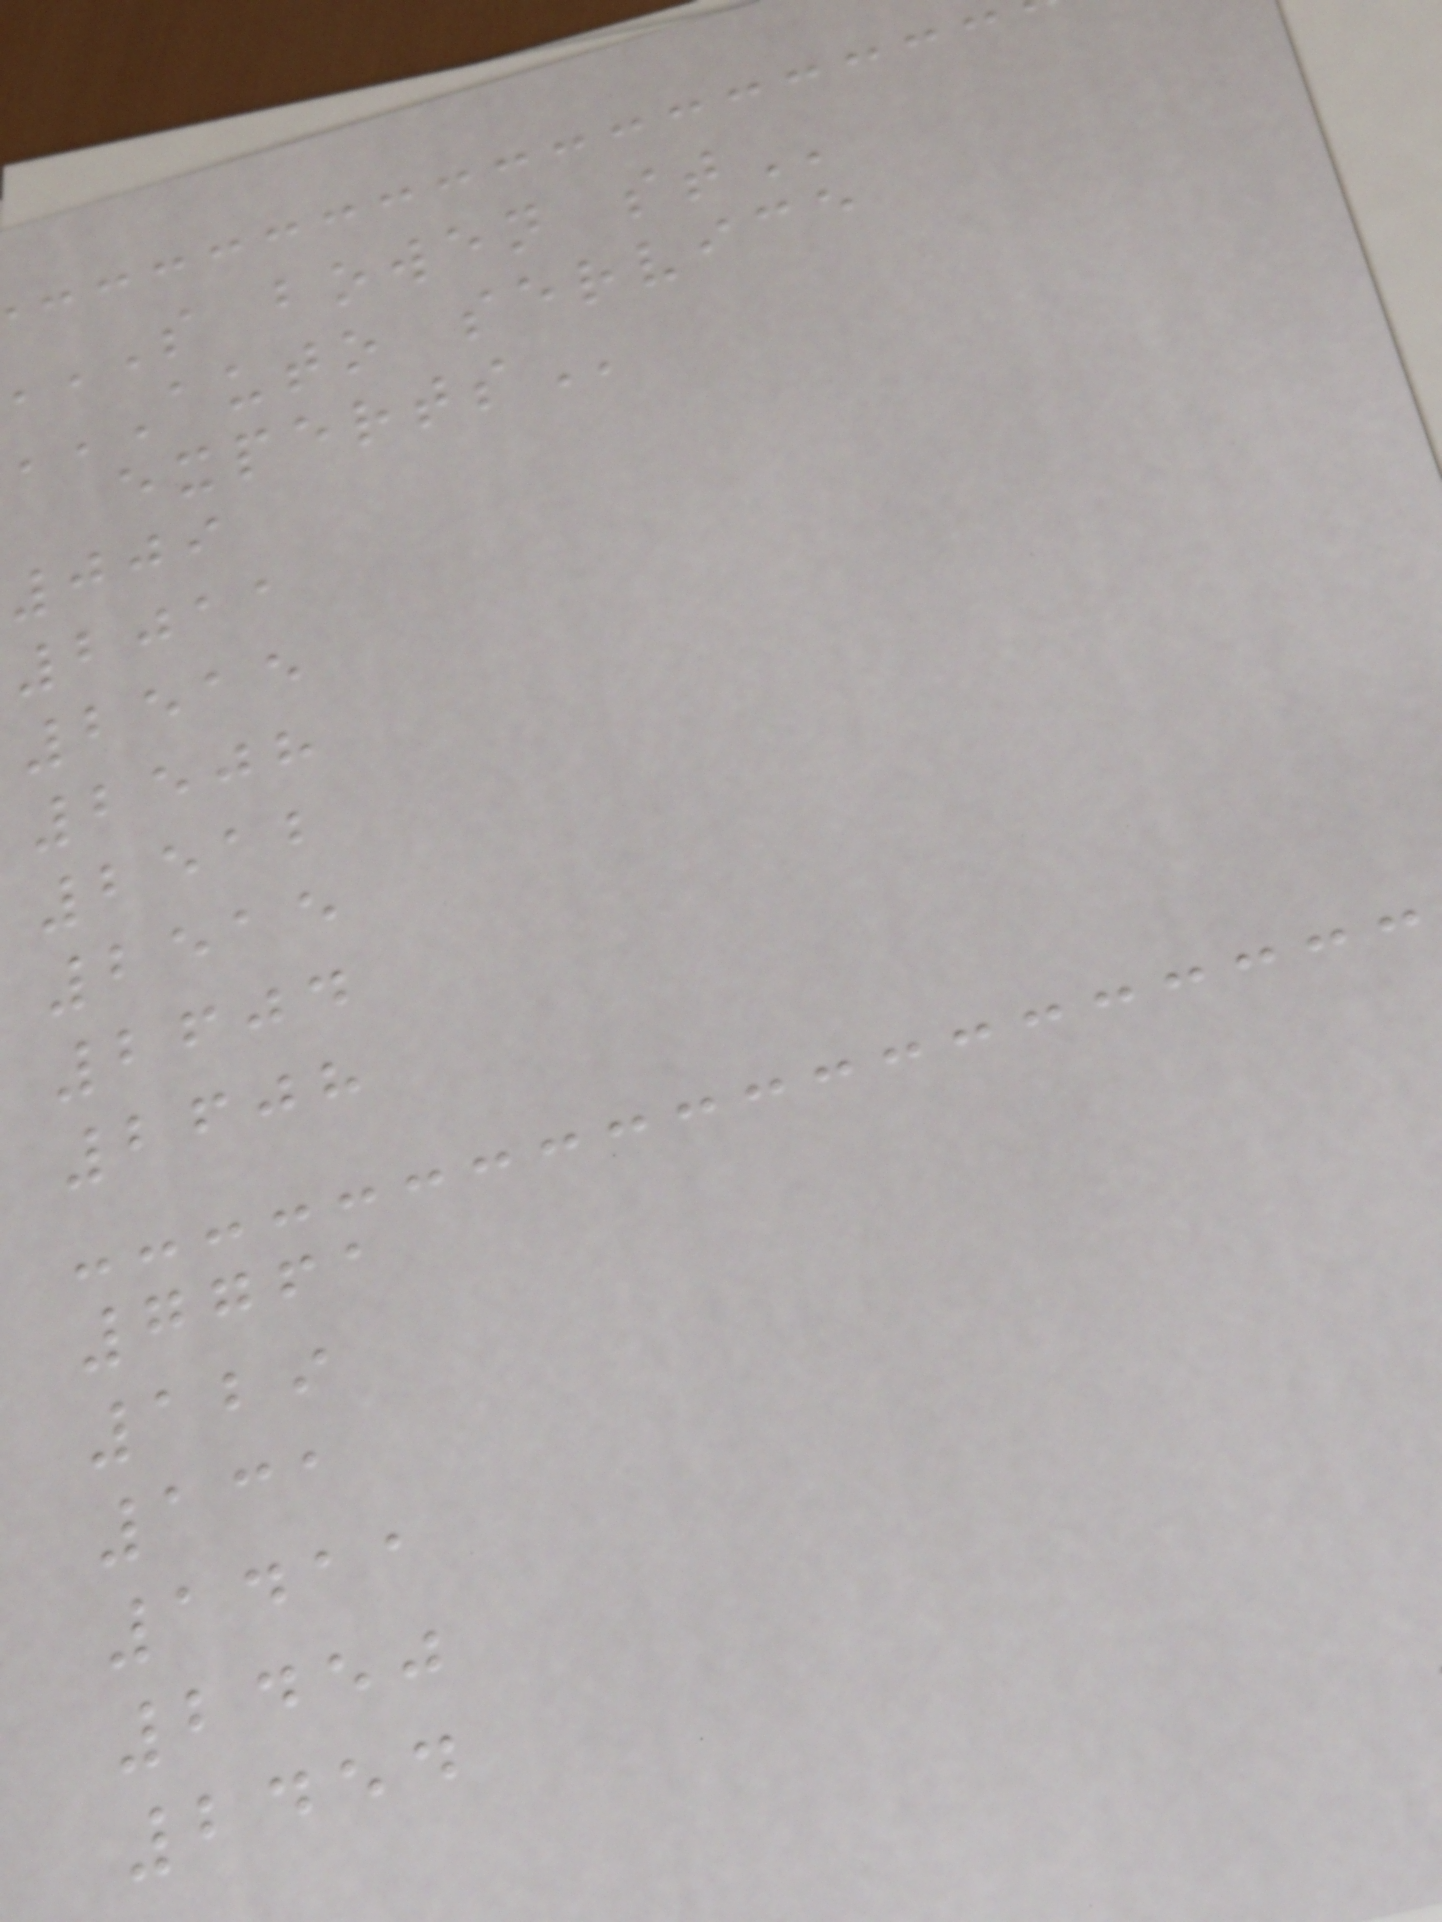S bowen
AUTO service
009
2011
2515
2508
2512
2515
2604
2608
7761
129
131
1411
2450
2454
